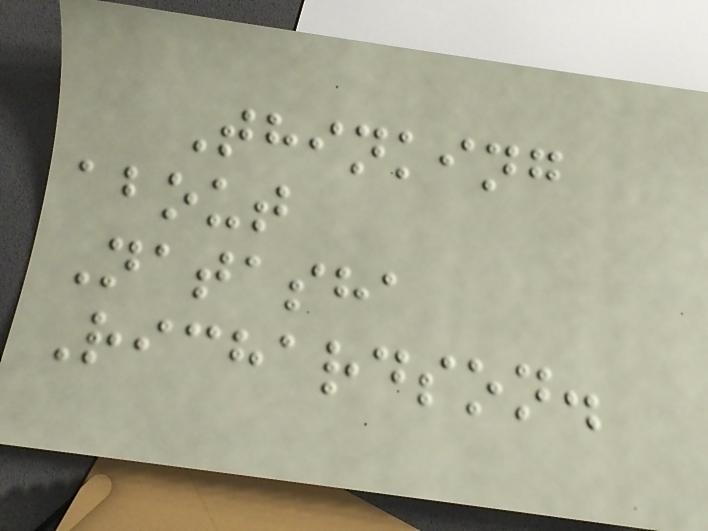Thinking
about
Natasha
Richardson.
